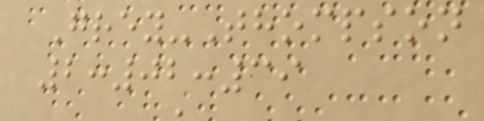Grey-Thompson
2:02:39
